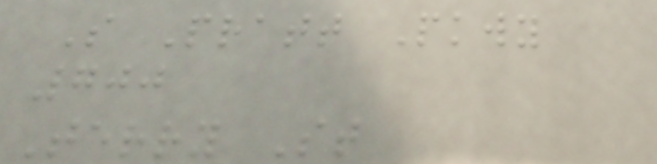S Pratt Pkwy
700
Terry St
